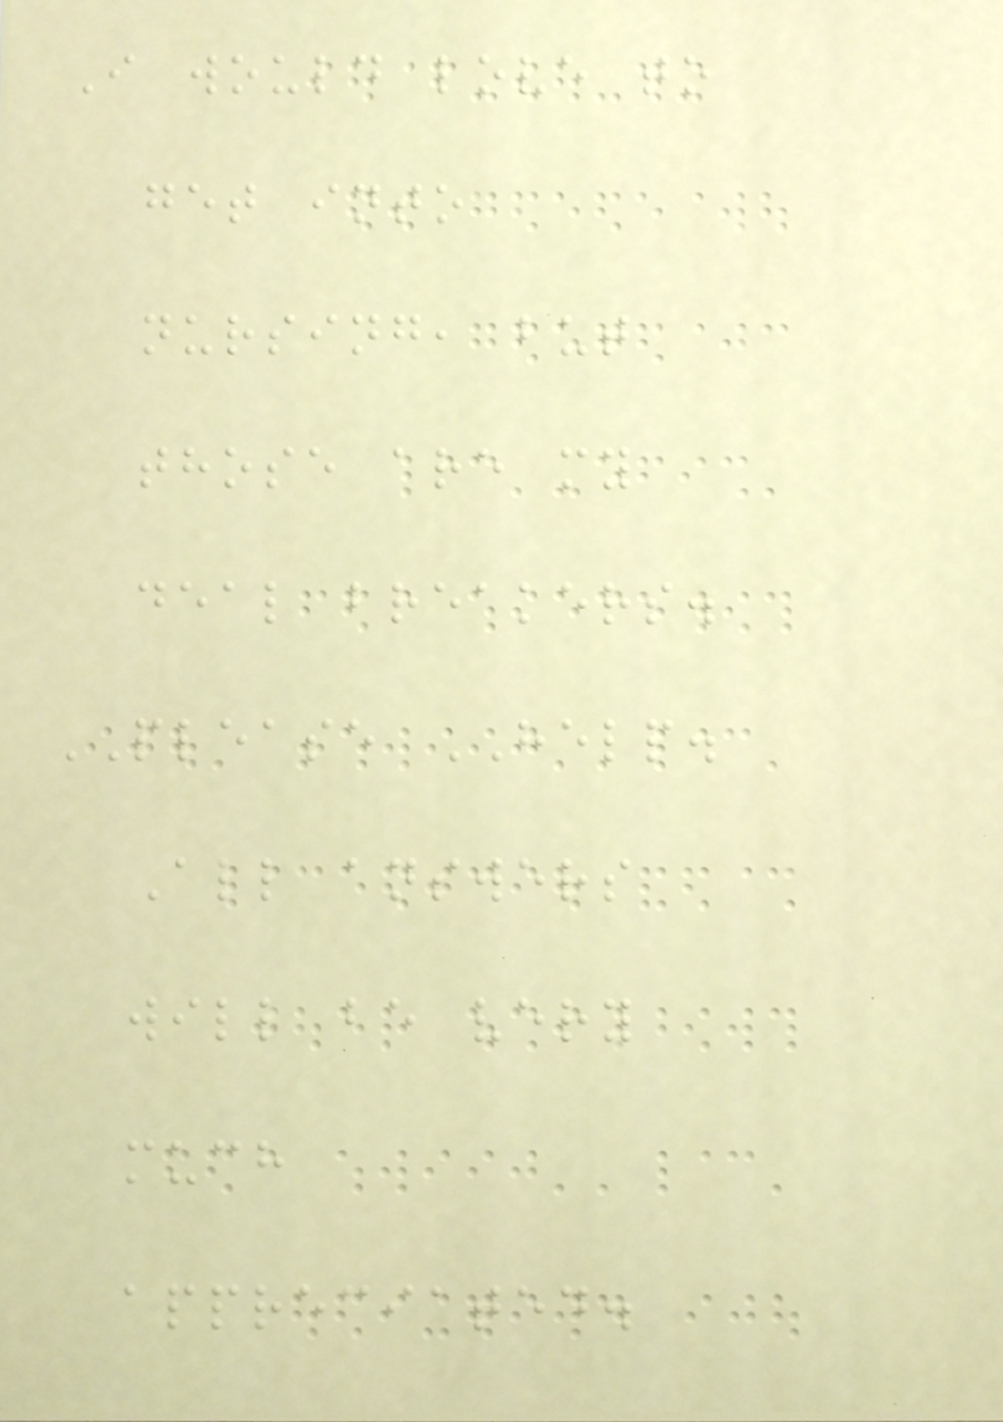I would love to
get into
nursing, but
those are my
deal breakers.
PLEASE HELP.
All answers
will be very
much
appreciated.
